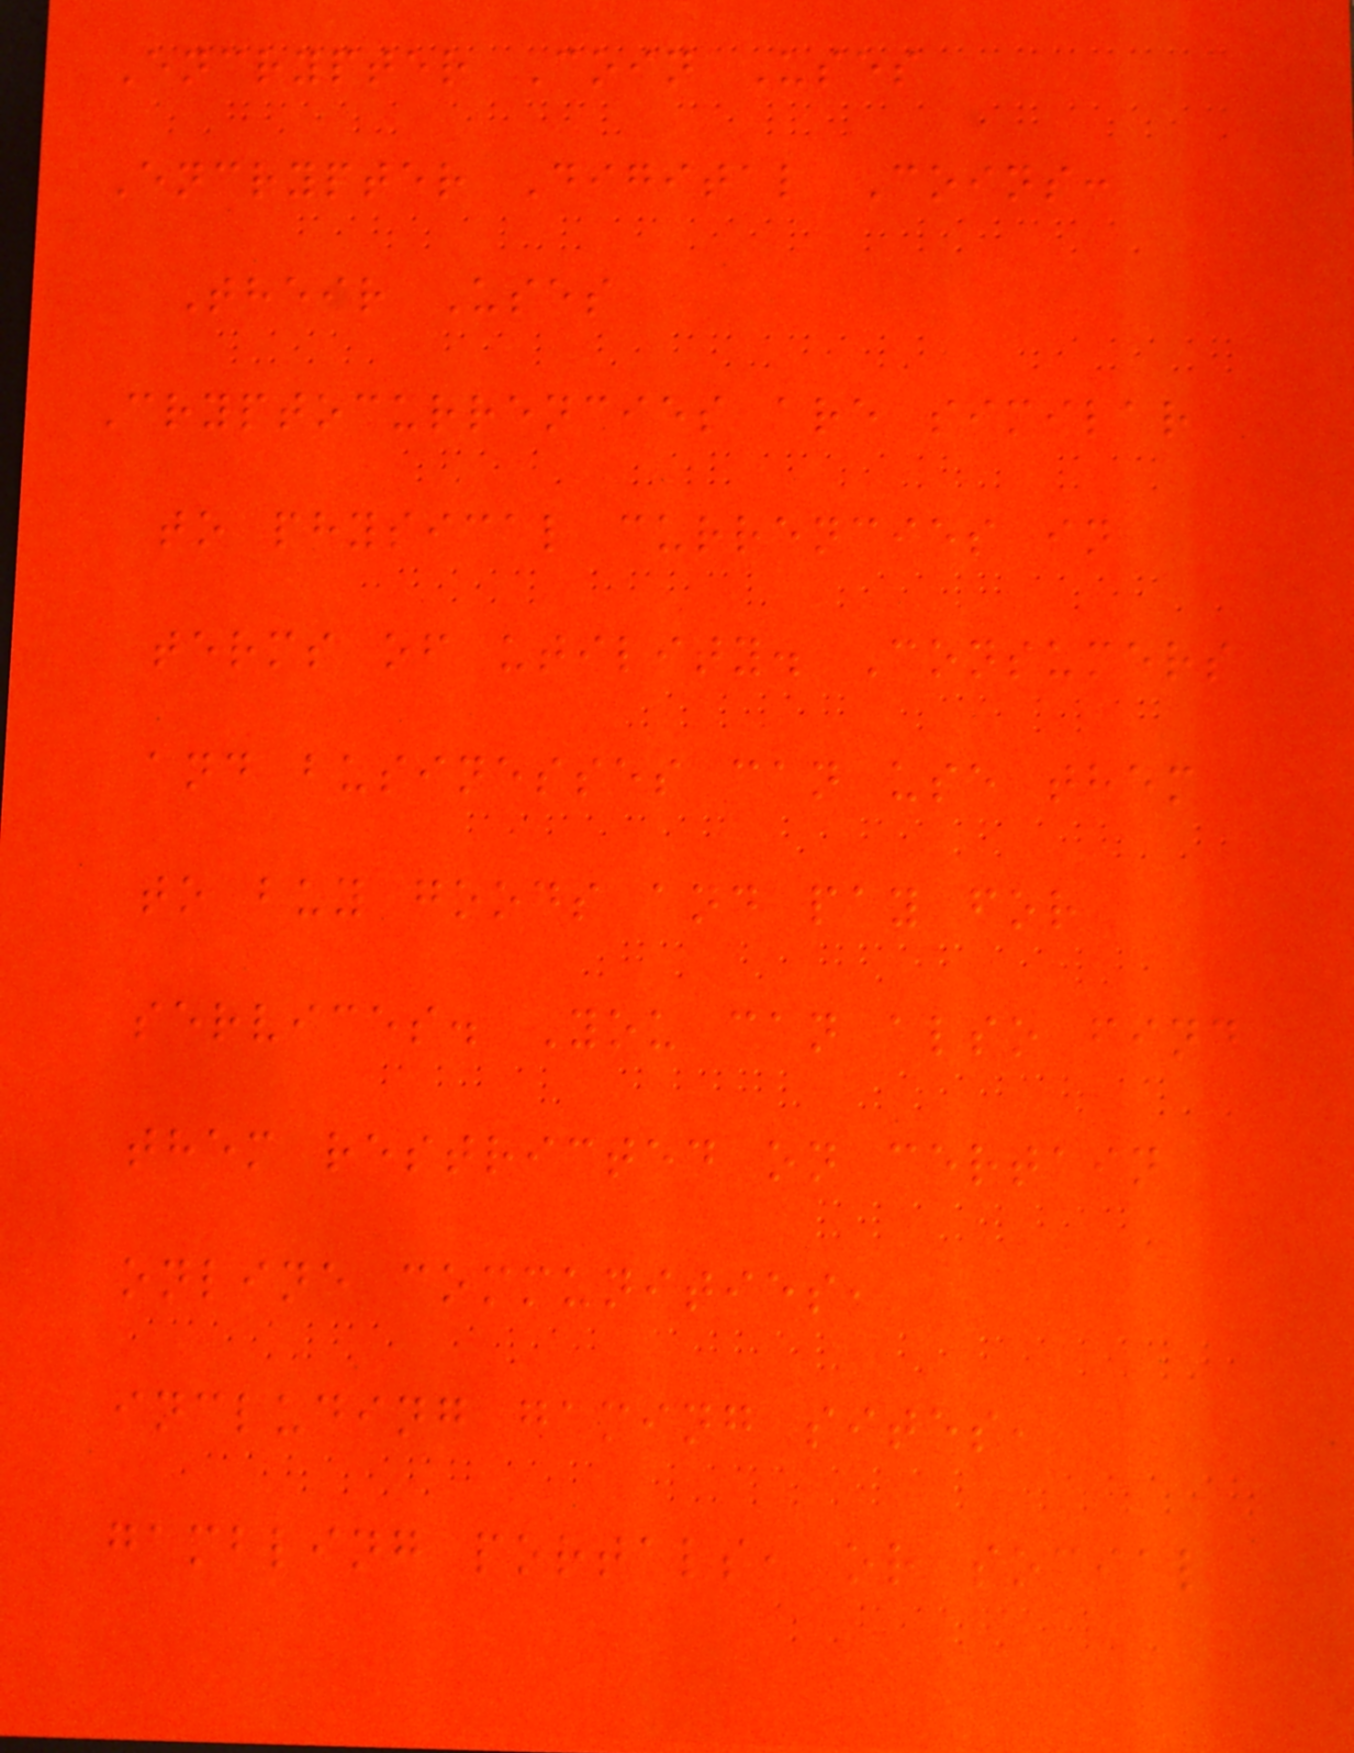Encrypter Coin Uses
Encrypter Digital Coins:
Their Uses
Cryptocurrencies are similar
to physical currencies in
terms of utility. Consumers
and businesses can use them
to buy goods and pay for
services. You can also find
them restricted on certain
online communities,
including gaming sites,
gambling portals, or social
